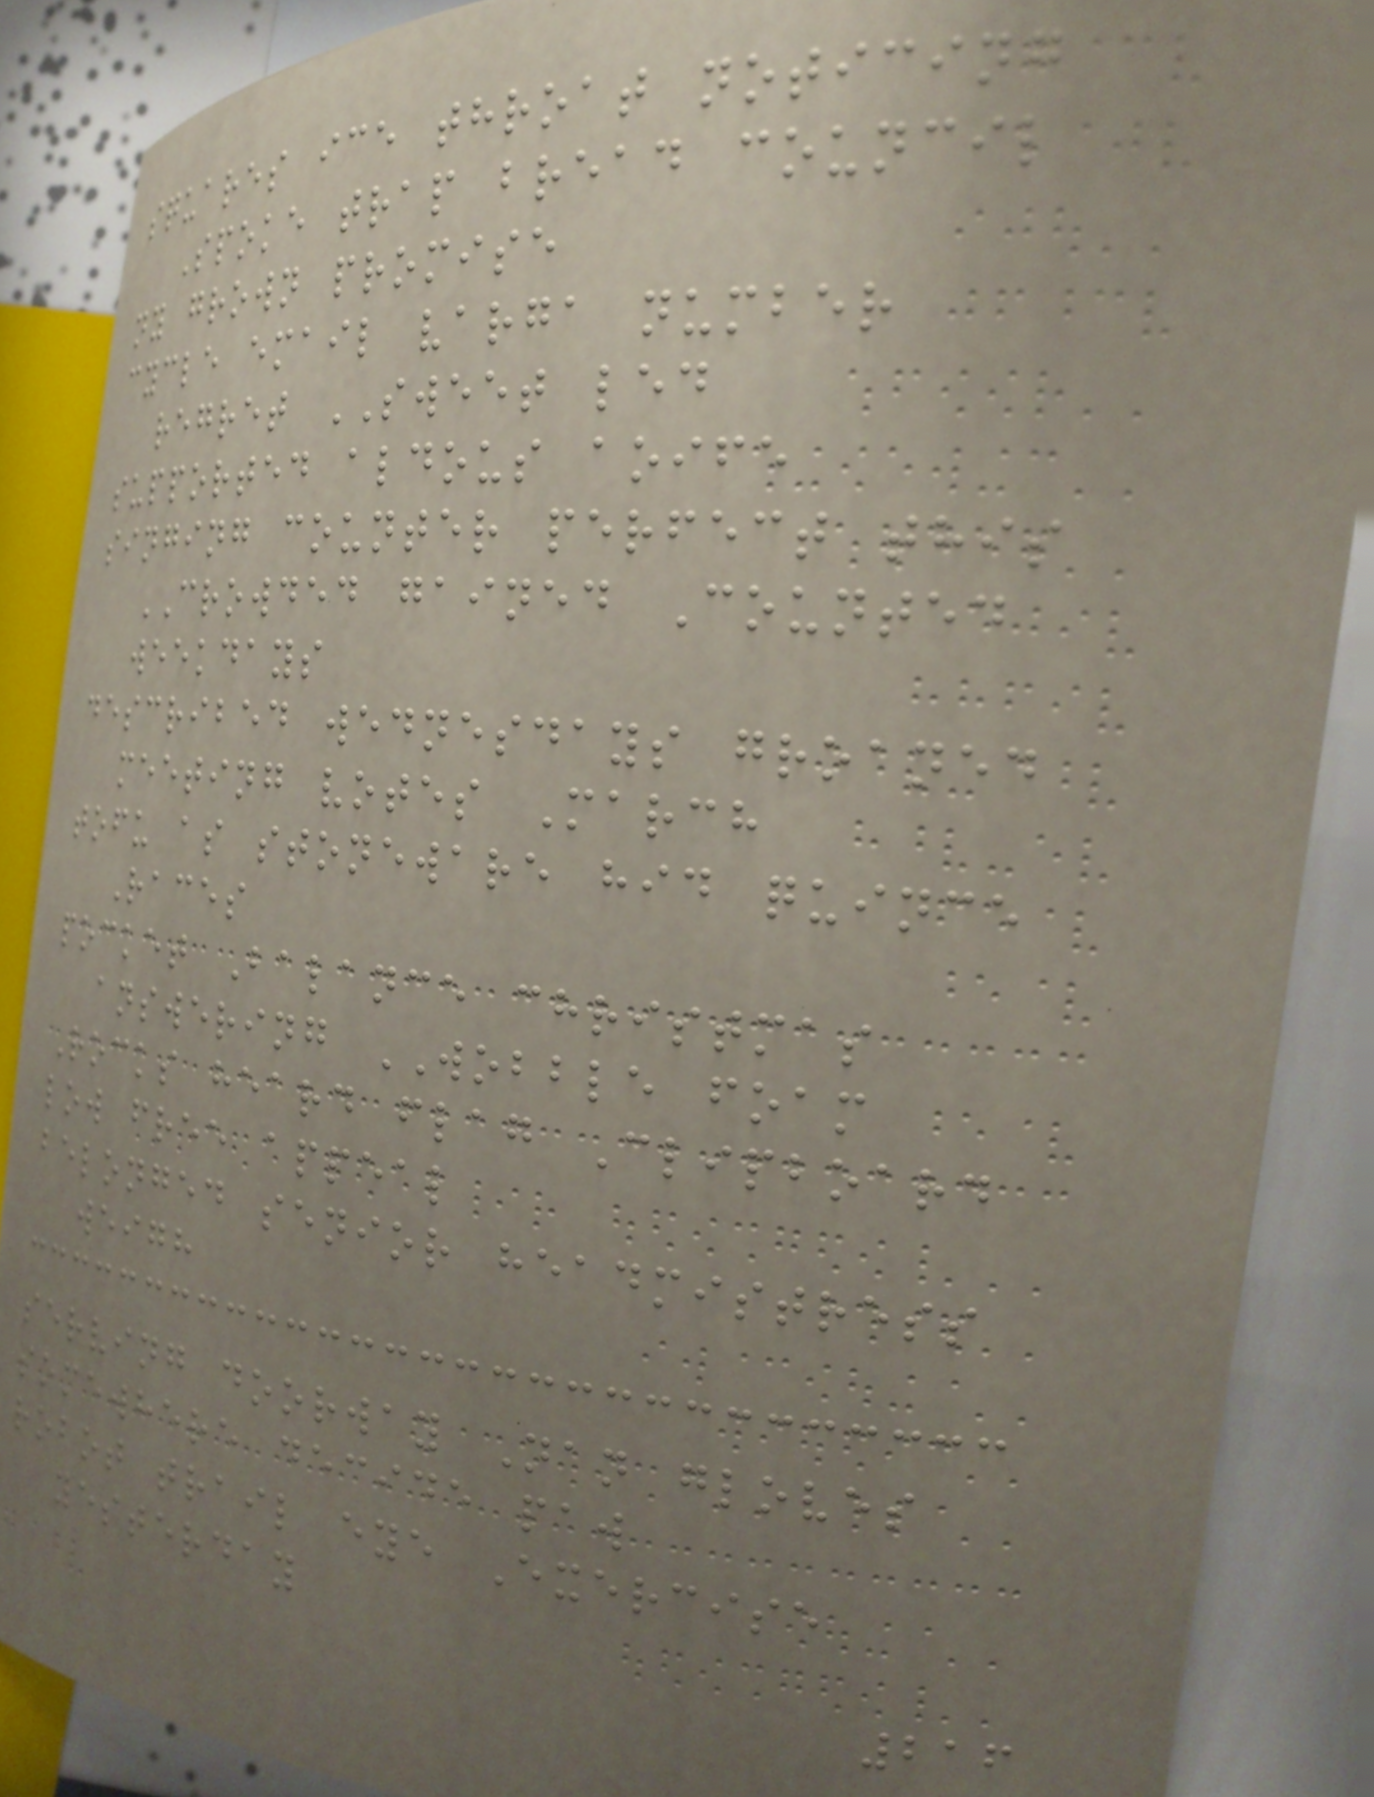squares ice throat noticing
Spoke trap bread council
ny grown promise
cycle email varga number
regret SWEET led
supported aldous aoife
singing counter perfect this
CROWDED gained Counted
weekdays
described wednesdays groaned
meeting votes March
tofu as stoneware hid quince
Races
pocket Balance christmas
answering WOBBLE foam
Rocks heard flag Clipboard
low free appeal
belonged senior headmistress
weigh
serving doorway Nan gloves
somewhere decide paw
robot trail eye Exercise
yesterday
216
